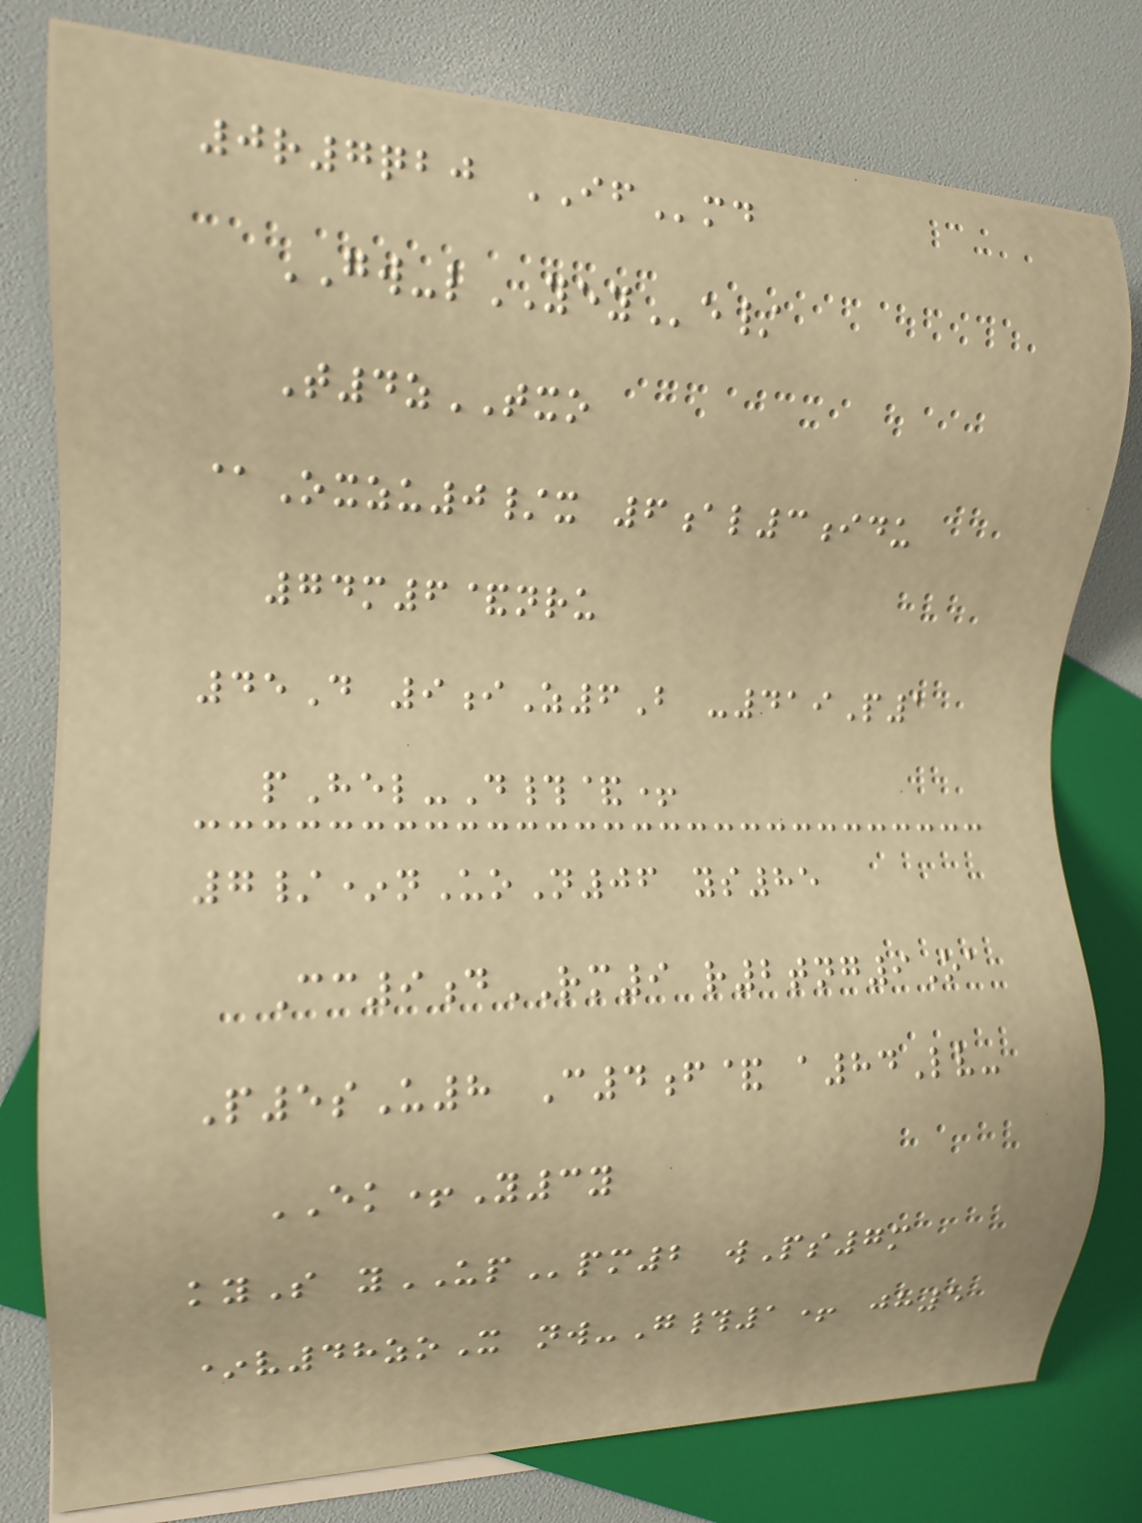0r7qbj IFmd
GW-lYEYe/
T4zTXO
@Oxzu0/x 6al3idu
74m6&nru
45D 9iZ6B -419P1
pHel-D#&+
7/*nUoN06 ys85
Cc9dRM9 r2tng9Oa
P5sU8 C4f& a84Lv-
EK+Y3y
kyS yUPpm2 wPs7m
*v48zoX nw-G#1+ jh5
